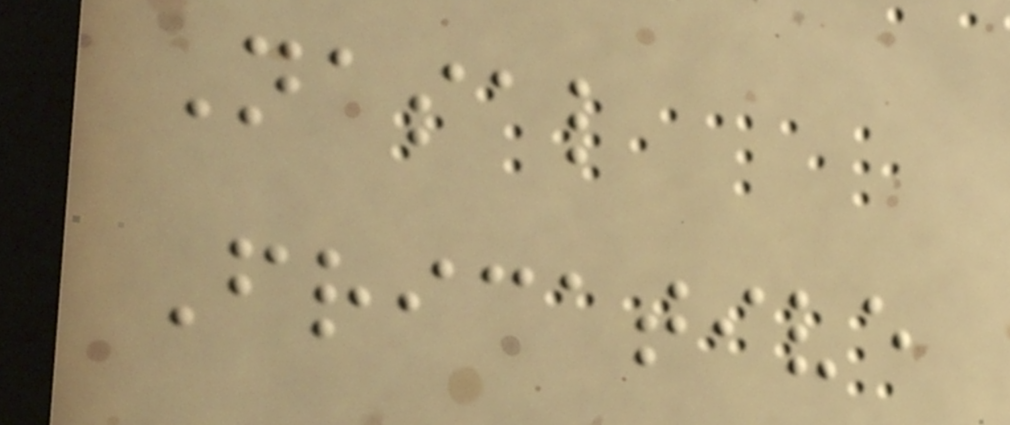Nasal
Fricative
